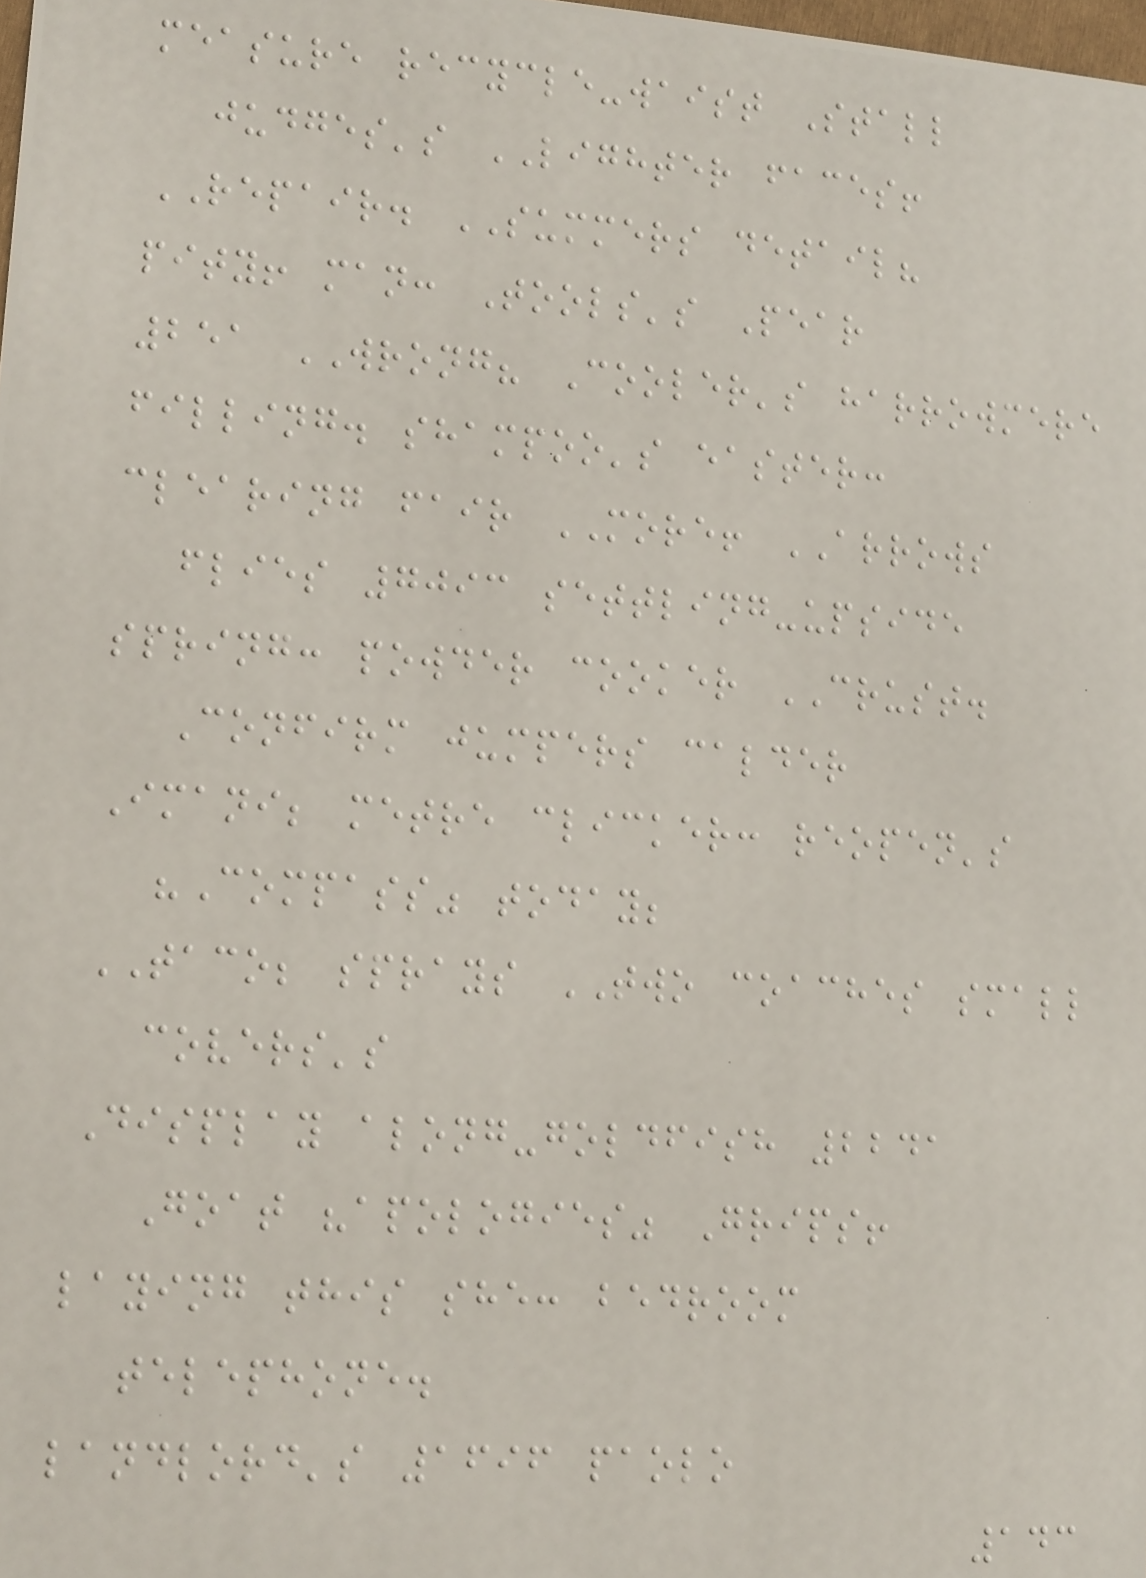measure recycle-waist Stall
judges's LIGHTER faces!
REPAIR. SUMMERS detail?
pity! man: Tools's Pear
251 WRONG? Cooler's harrowmere
filling. shampoo's easter:
clearing fair MORE! ARROWS
flies 7093 settling-upside
spring: powder cooker CRUST.
Confirm jumpers calder
Imani; metre clicker: reopen's
"Compass" today;
TACO; sprays TWO coaches small
covers's
Display along-goldfish 2241
Goat "apologies" Grips!
laying this she: bedroom
telephone.
landlord's 1696 paolo
143
